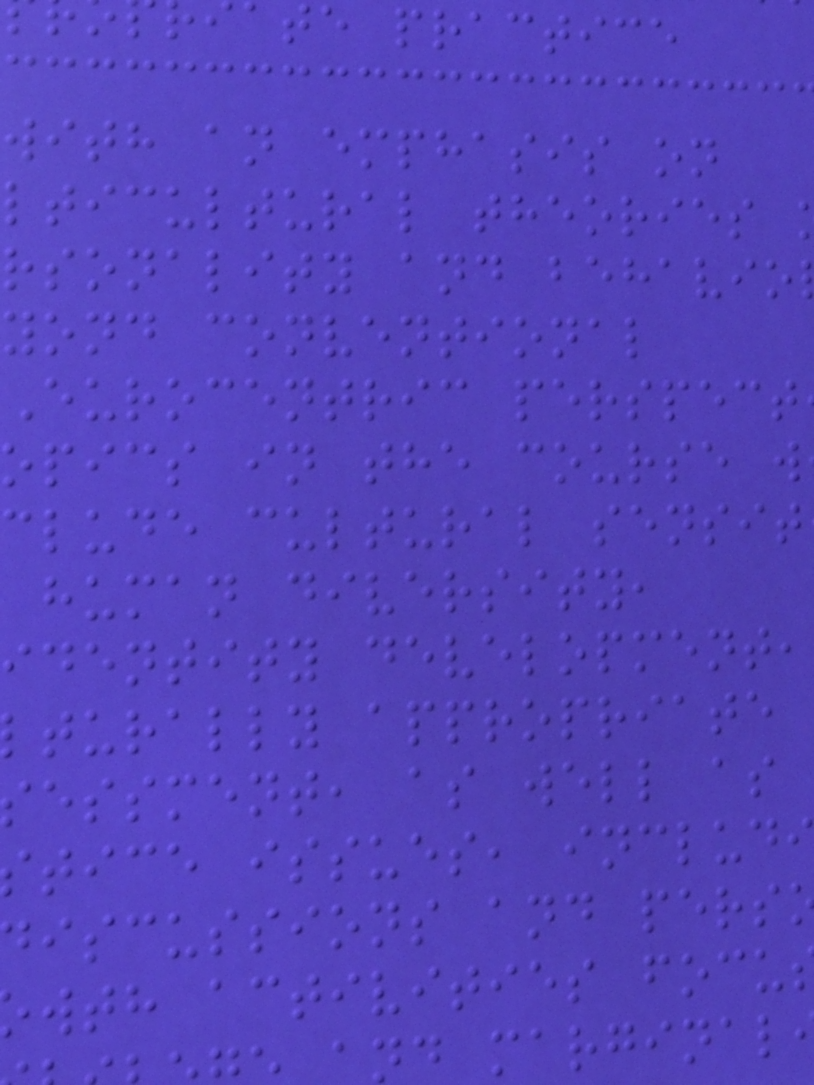te practice
with an emphasis on
lticultural theories
rsonality and behavio
yond conventional
Eurocentric perspect
opics in the course w
clude cultural sensit
human diversity,
dentity development,
turally appropriate
essment, as well as
tice issues, includ
iscussions and pers
wth activities focu
d marginal
